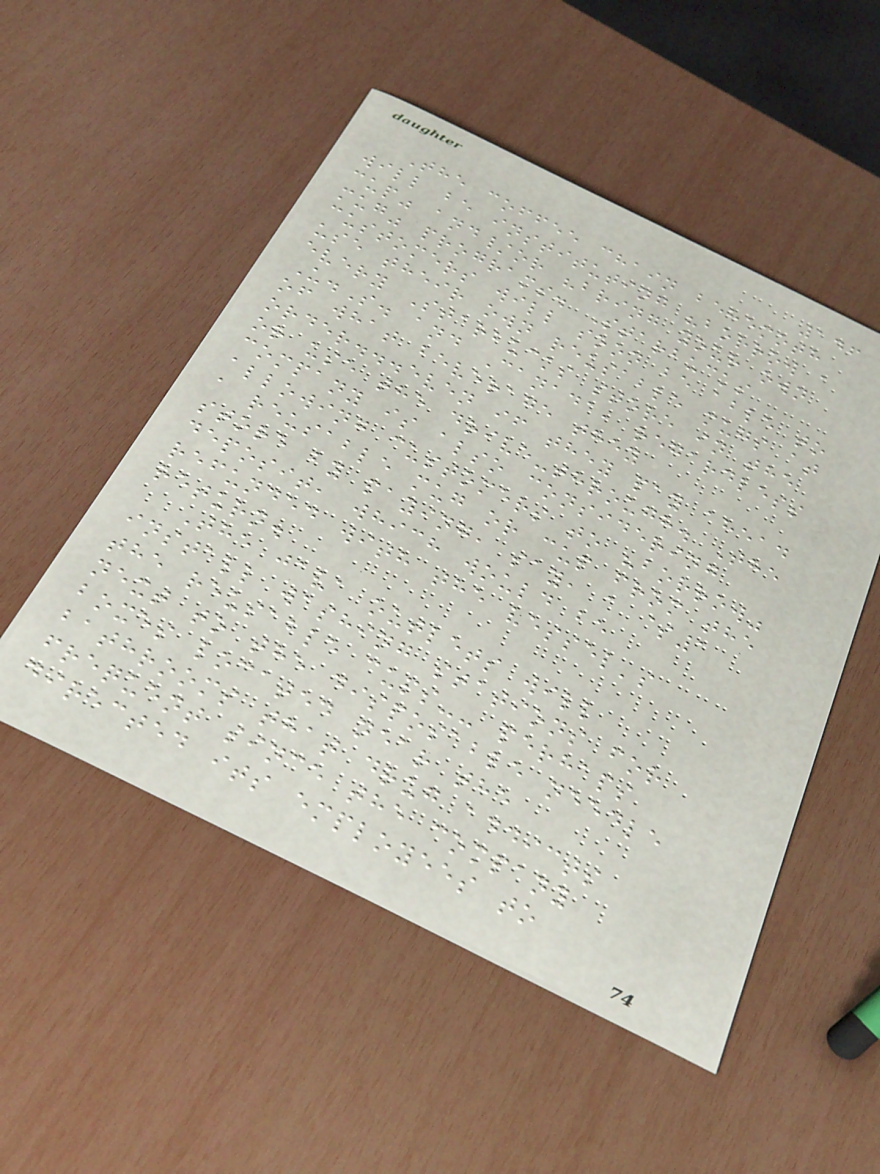146
The coffee chain behemoth
will be instituting "borrow a
cup" and/or "bring your own
mug" programs. Starbucks
customers will soon be able to
use their own reusable mugs at
every Starbucks store in the
U.S. and Canada, regardless
of what beverage they
order...even if they pay ahead
or use the drive-through. The
company is also considering
allowing customers to "borrow"
a reusable mug or cup from the
store by paying, say, a $1
deposit, which would be
refunded with the vessel's
return.
The java outlets will
install washing stations for
the reusable cups-- perhaps
next to the disposable needle
boxes located near the
bathrooms that drug addicts
frequent since the company
directed its employees to
